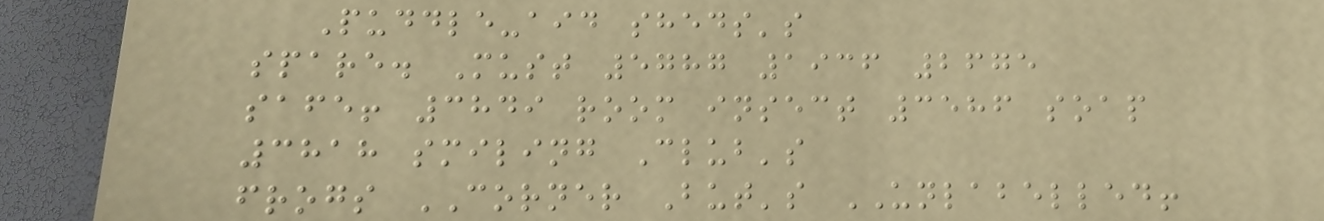Puddle-aid sheds's
spare. Must 5787 1936 2675
safe! 3849 room insect 3586 soap
3818 smiling Club's
frogs CORNER But's UNLABELLED!
